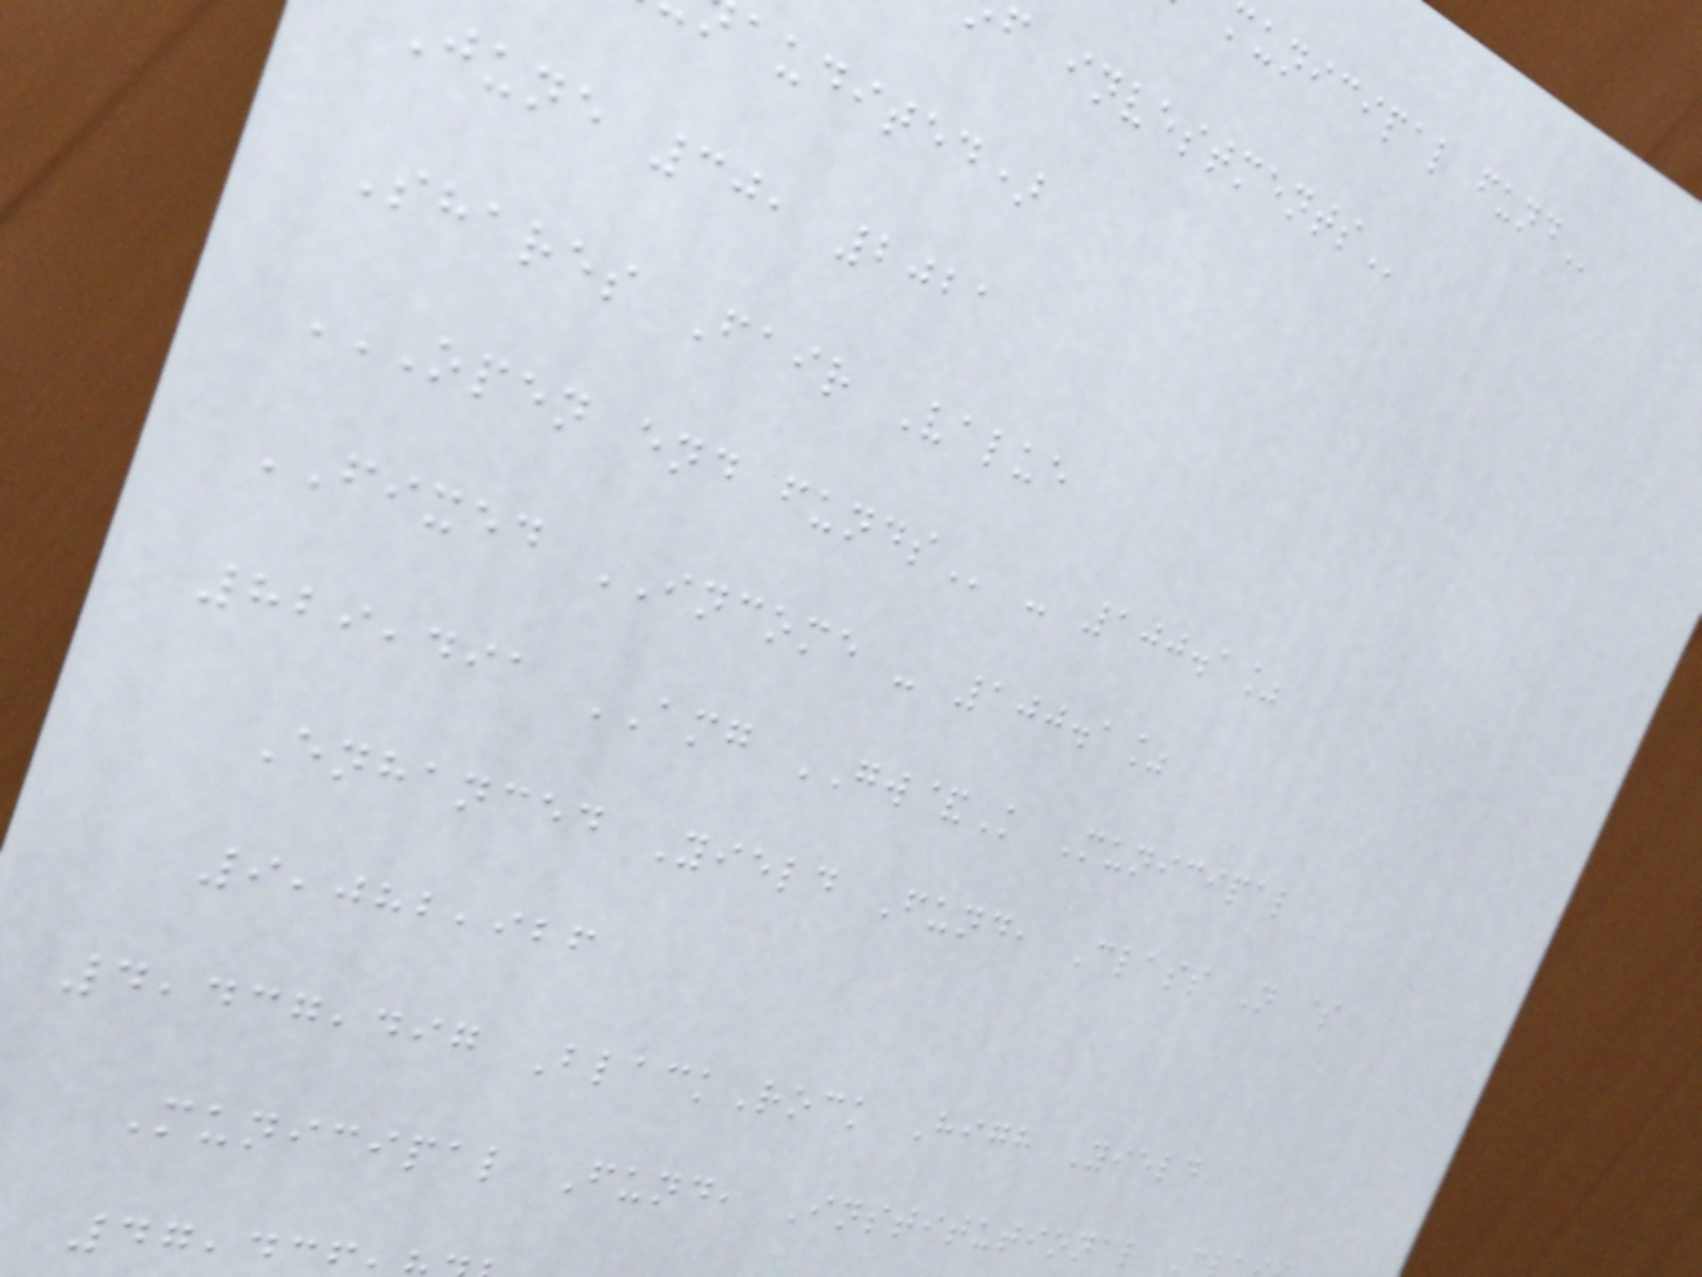municipal
audited)
june 30, 2021
Shares Fair Value
OPEN END FUNDS - 100.1%
FIXED INCOME - 100.1%
829,491 AMG GW&K Municipal
Enhanced Yield Fund, Class N $
9,082,926
4,437,497 BlackRock High Yield
Municipal Fund, Institutional C
47,43
